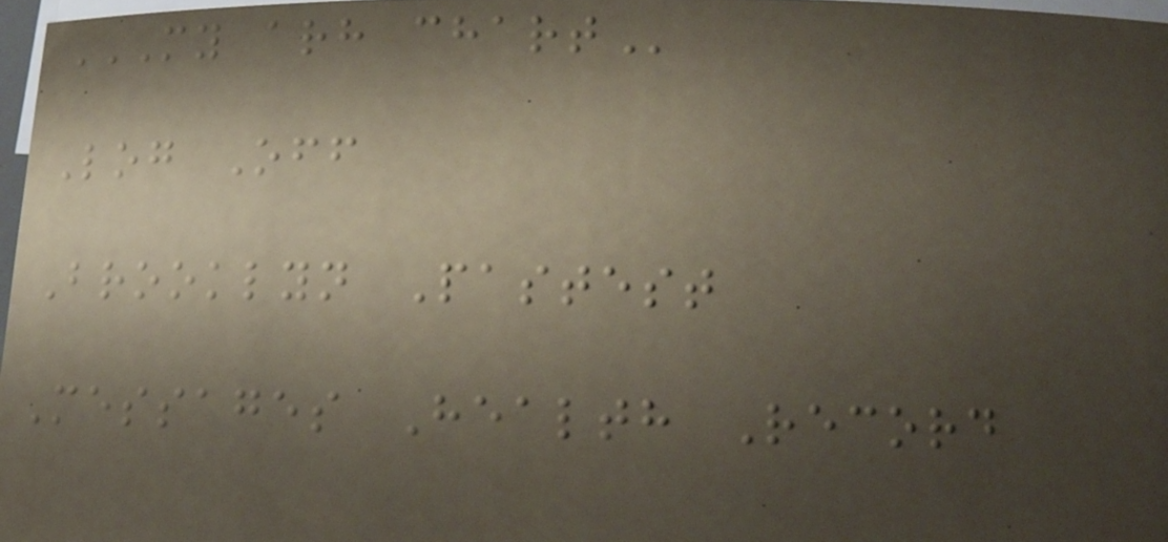MY ARH CHART
Log Off
Brooklyn Pastest
Messages Health Record
